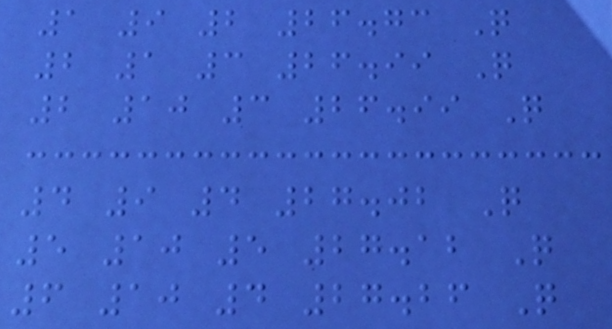1 9 2 26.73 Q
2 1 3 26.99 Q
2 10 3 26.99 Q
4 9 4 27.02 Q
5 10 5 27.12 Q
6 10 4 27.26 Q
